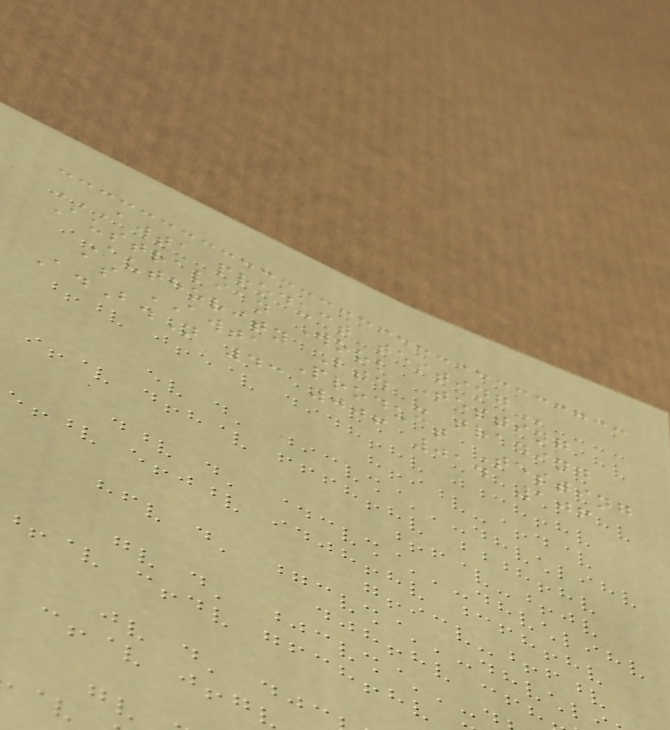AWTA PRODUCT TESTING
Australian Wool Testing
Authority Ltd - trading
as AWTA Product Testing
A.B.N 43 006 014 106
